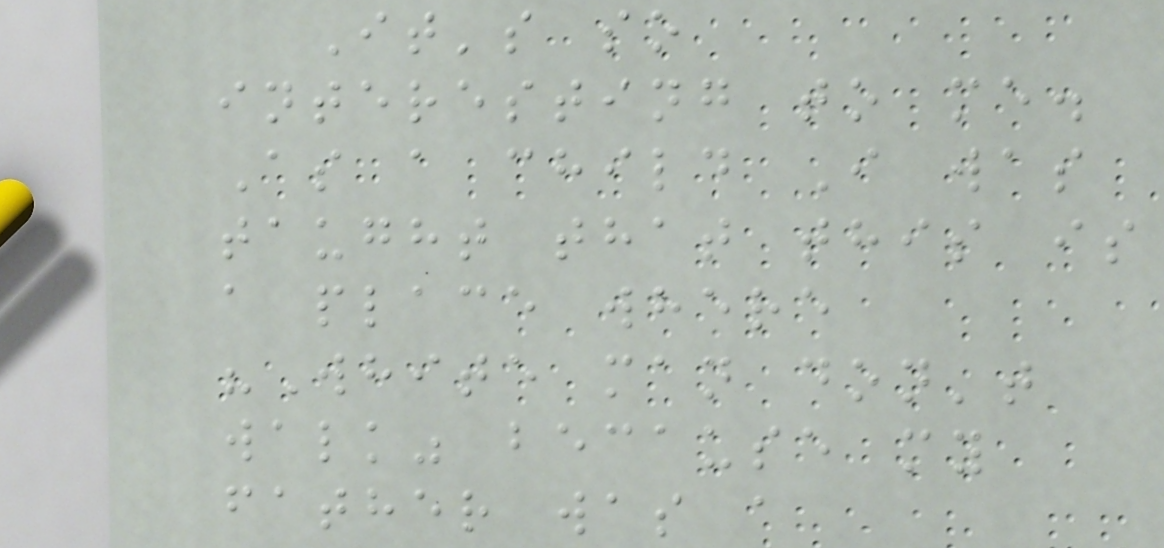It's so
interesting to me.
As a child I was
taught that this is
a place where
"White man don't
walk" because my
father was a
